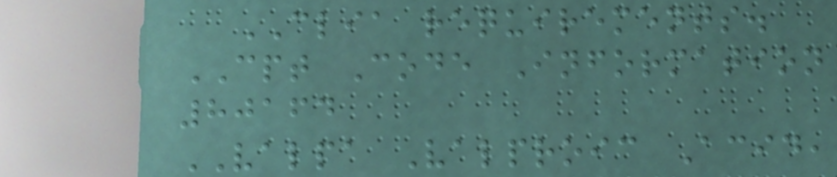CLIA requirements.
CPT Code Information
80164
VALPA Valproic Acid,
